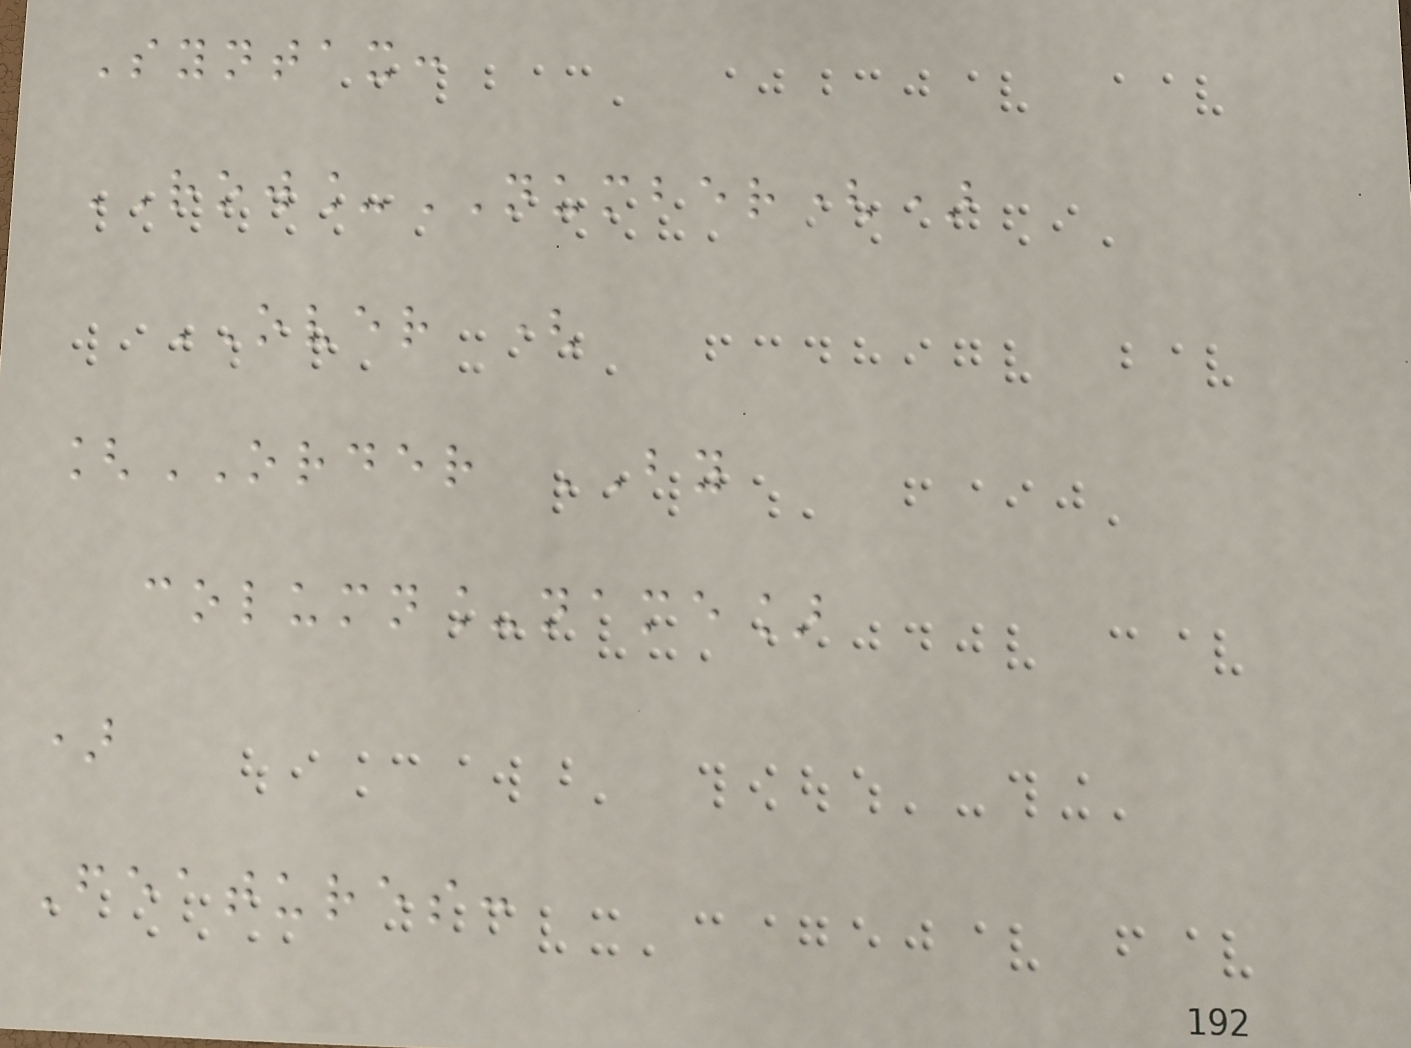Syntax:
ROW_NUMBER()
OVER (
[ORDER BY
column_name]
)
Features:
